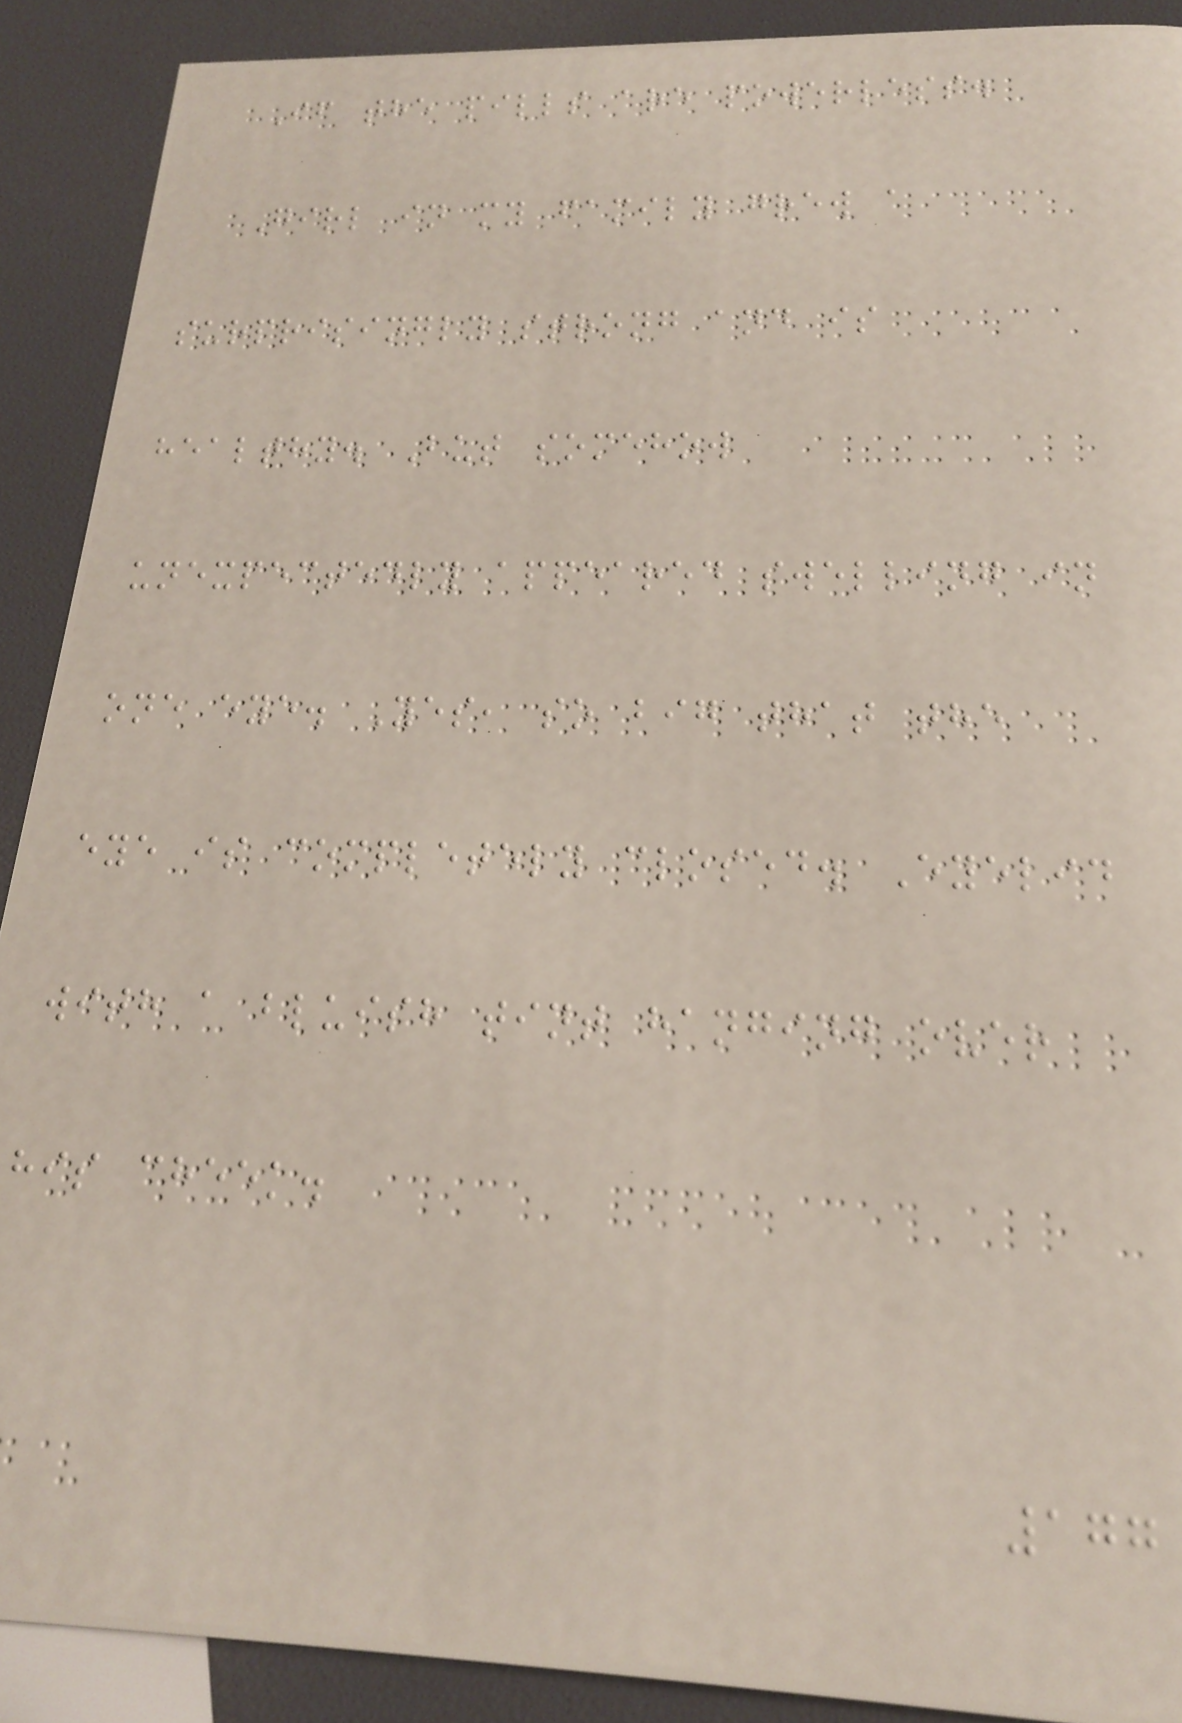If the pills are powerless.
Girl in my family grew a
surprisingly strong and is
healthy. But somehow
unexpectedly appeared swelling in
one eye. Yes, so big that the
eye is completely closed. Eyelid
with a bluish tint hanging over
his cheek.
177
